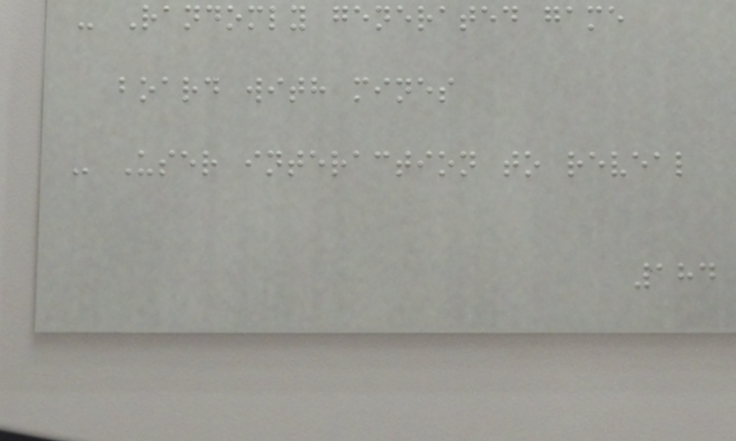- Randomly generated game
board with mines
- User interaction to reveal
184
